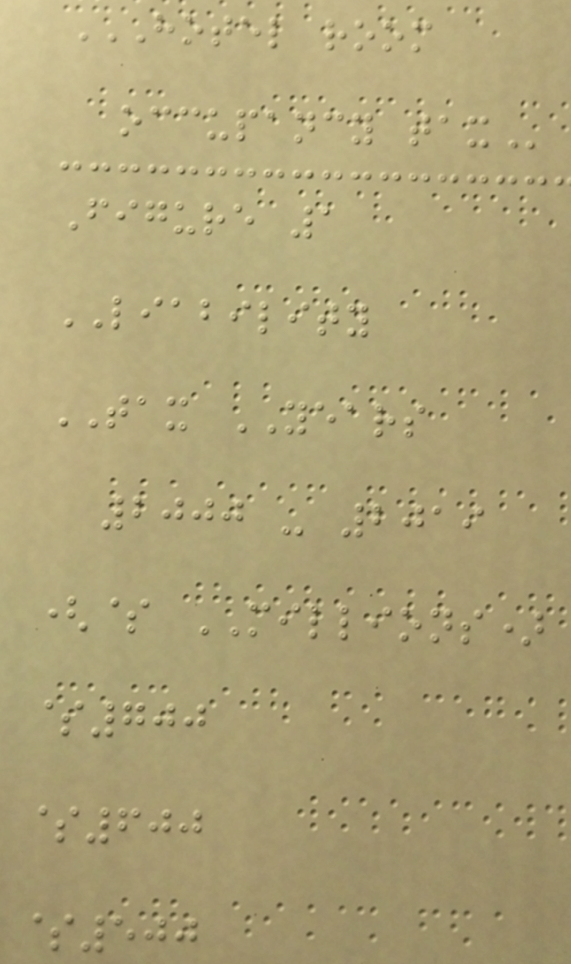HOTEL ROOM
OCCUPANCY TAX
Figure 1
LIABILITY
TAX YEARS
2000 - 2019
($ MILLIONS)
$700
$600
$500
